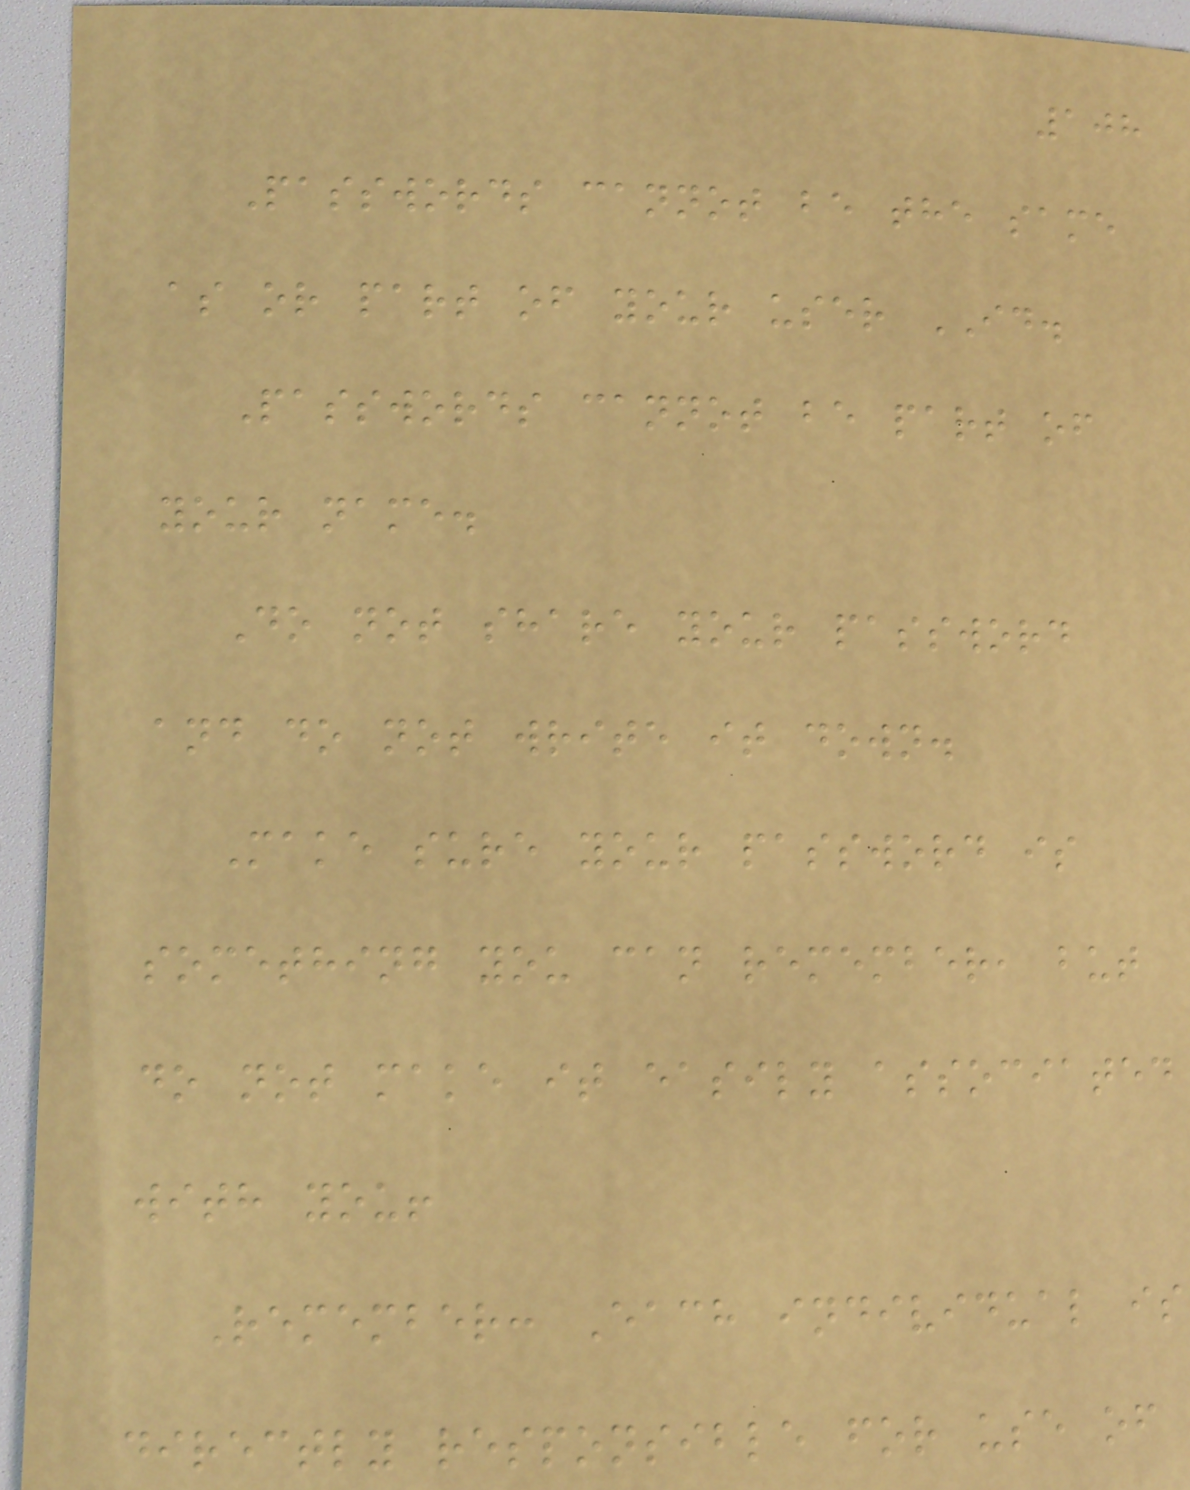108
Passwords cannot be the same
as or part of your user ID.
Passwords cannot be part of
your name.
Do not share your password
and do not write it down.
Make sure your password is
something you can remember, but
do not make it easily associated
with you!
Remember: Each individual is
directly responsible for use of
